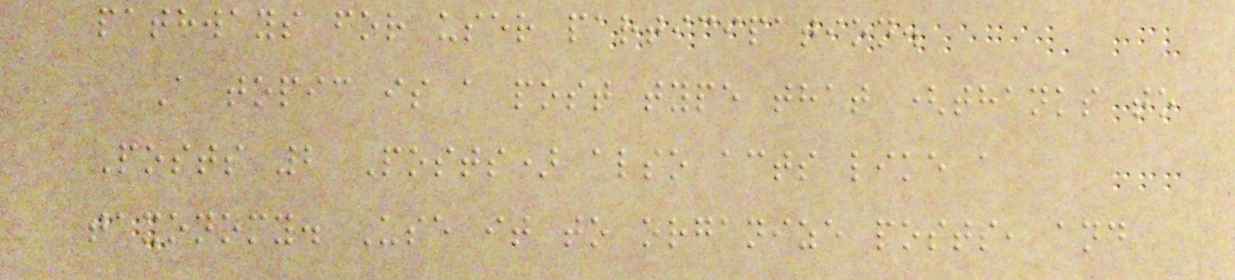pathways for user participation.
A topic is a post type that (thanks to
Posts 2 Posts) also acts like a
taxonomy. Use it to organize posts, and
